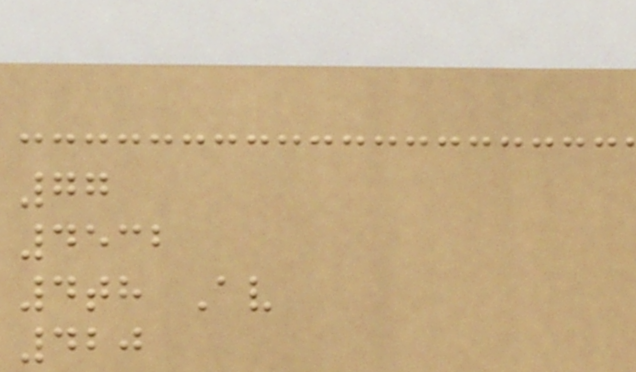77
4532
4th Av
420
